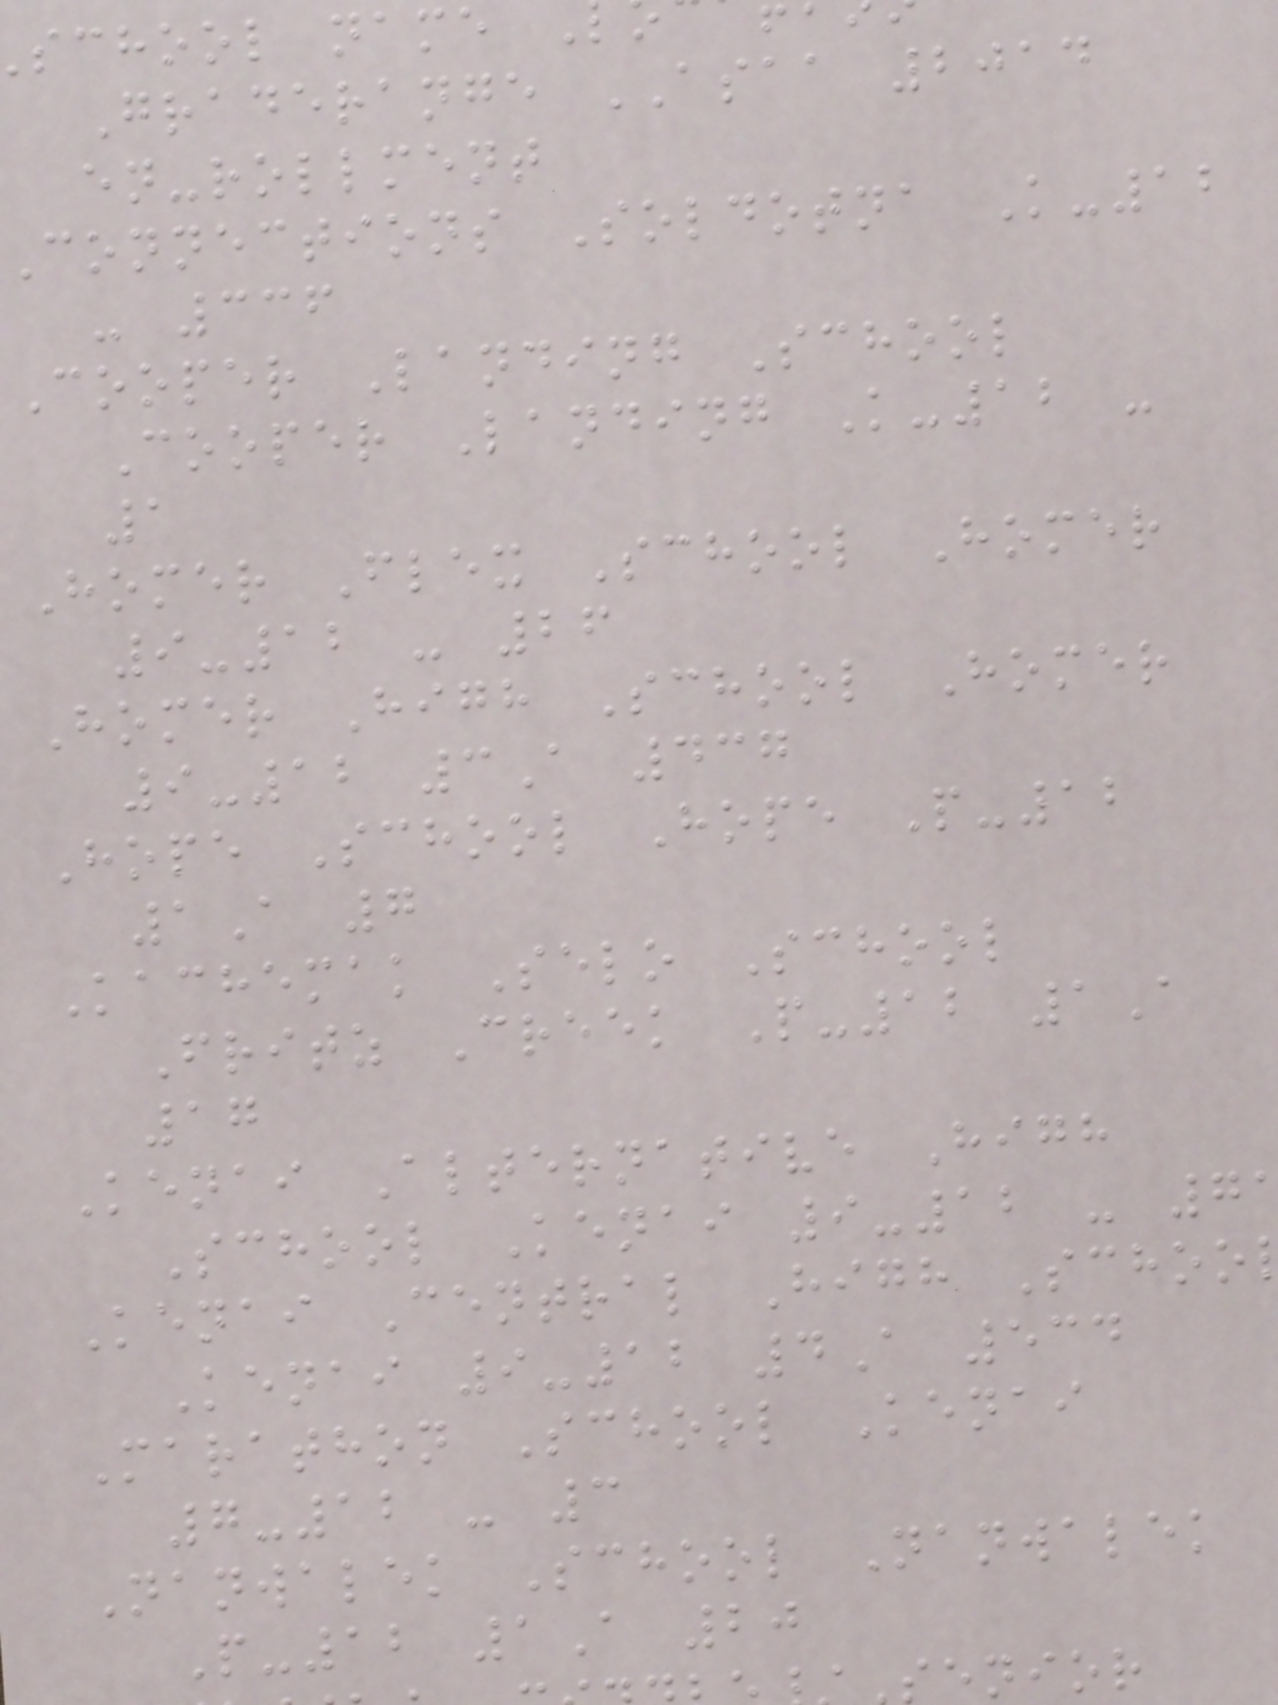school name
Graderange ASAA 2014
en-rollment
Connections Soldotna K-12
- 336
Cooper Landing School
Cooper Landing K-12 -
1
Homer Flex School Homer
9-12 - 26
Homer High School Homer
9-12 3A 437
Hope School Hope P-12
1A 7
Kachemak Selo School
Fritz Creek P-12 1A
17
Kenai Alternative High
School Kenai 9-12 - 7
Kenai Central High Schoo
Kenai 9-12 4A 534
Marathon School Kenai
7-12 - 3
Nanwalek School Nanwalek
P-12 1A 20
